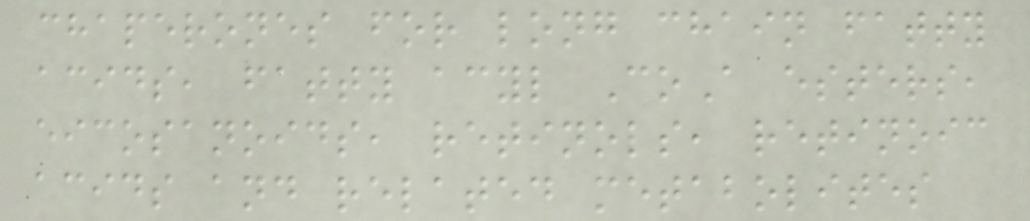chaperones for long chain fatty
acids, fatty acyl CoA esters,
eicosanoids, retinols, retinoic
acids and related metabolites
